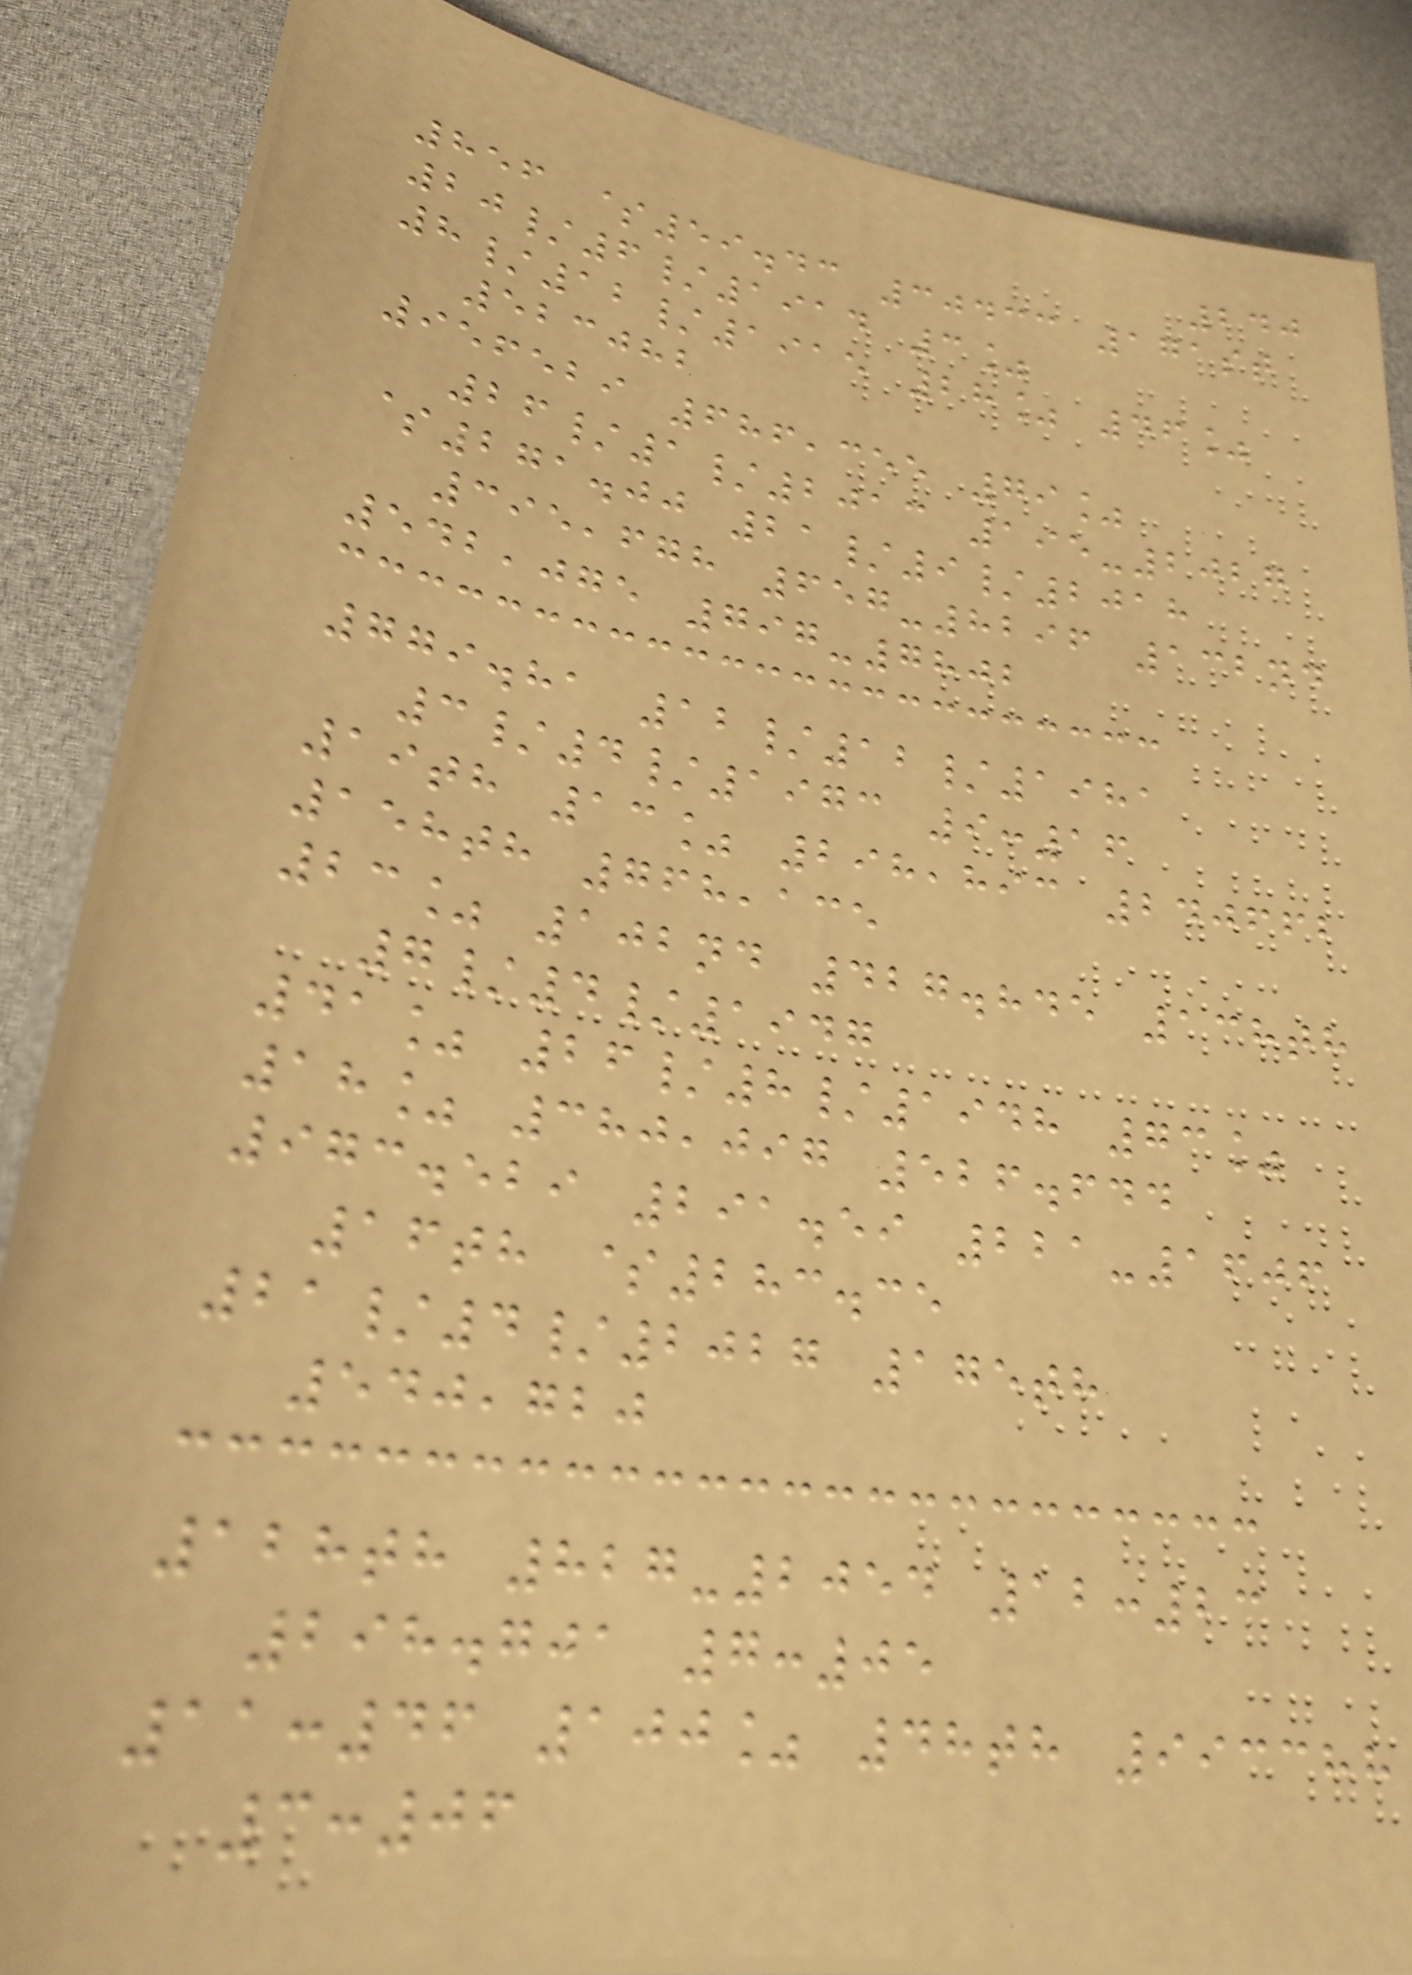240
856 $59.43 30433 171st
20/6/1914 3%
8/12/1915 28% 46%
523082
956529 686,355 79%
26/1/2013 195-2027
$271.00 21/9/2018
395,678 657-8296 132nd
542,075 797-7802
779.81 12/12/1981
3/4/1973 9:16
19th 13% 298,893 240662
158th 768,135
23% 102nd 427.845 138th
7/4/1947
41% 26/8/1948 73%
18% 380,097 526.644
973.529 291.59 221-1606
16th $283.35
21/4/2027 175th
540,720
128th 827-2054 12:23
298.701 7:05
11:46 100% 48th 993388
3:06
